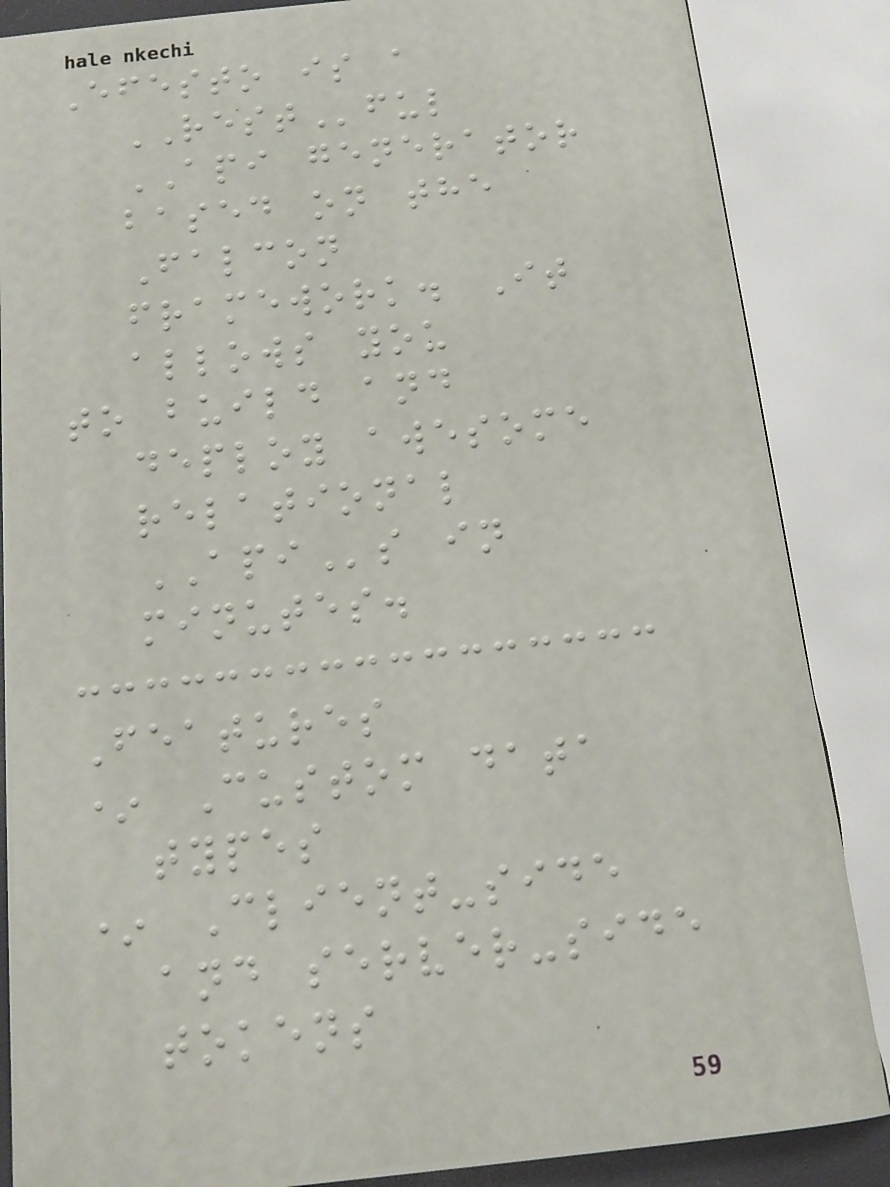Efesto is a
RESTful
API generator
based on the
Falcon
framework. It
allows you
to build and
deploy awesome
relational
APIs in
minutes.
Features
* Custom data
types
* Client-side
and server-side
tokens
